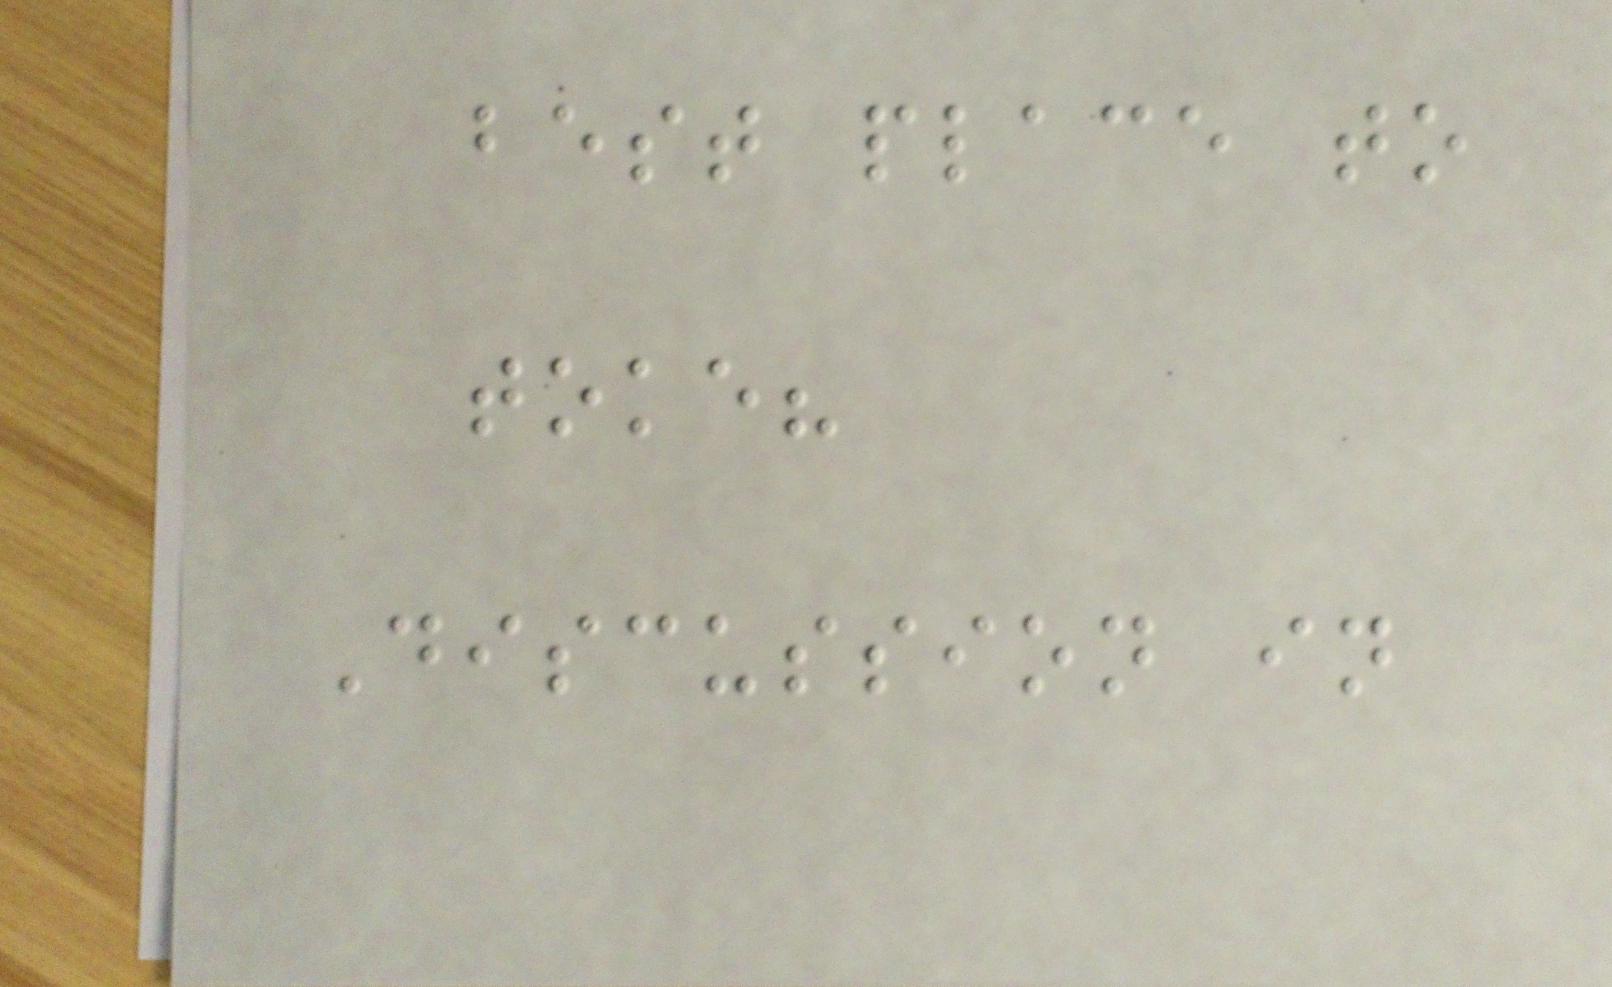best place to
toke?
Discussion in
